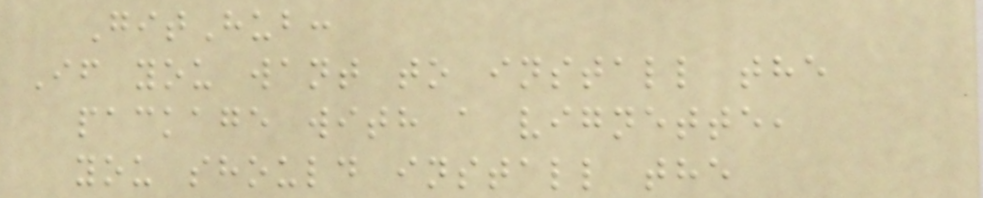GitHub:
If you want to install the
package with a vignette,
you should install the
